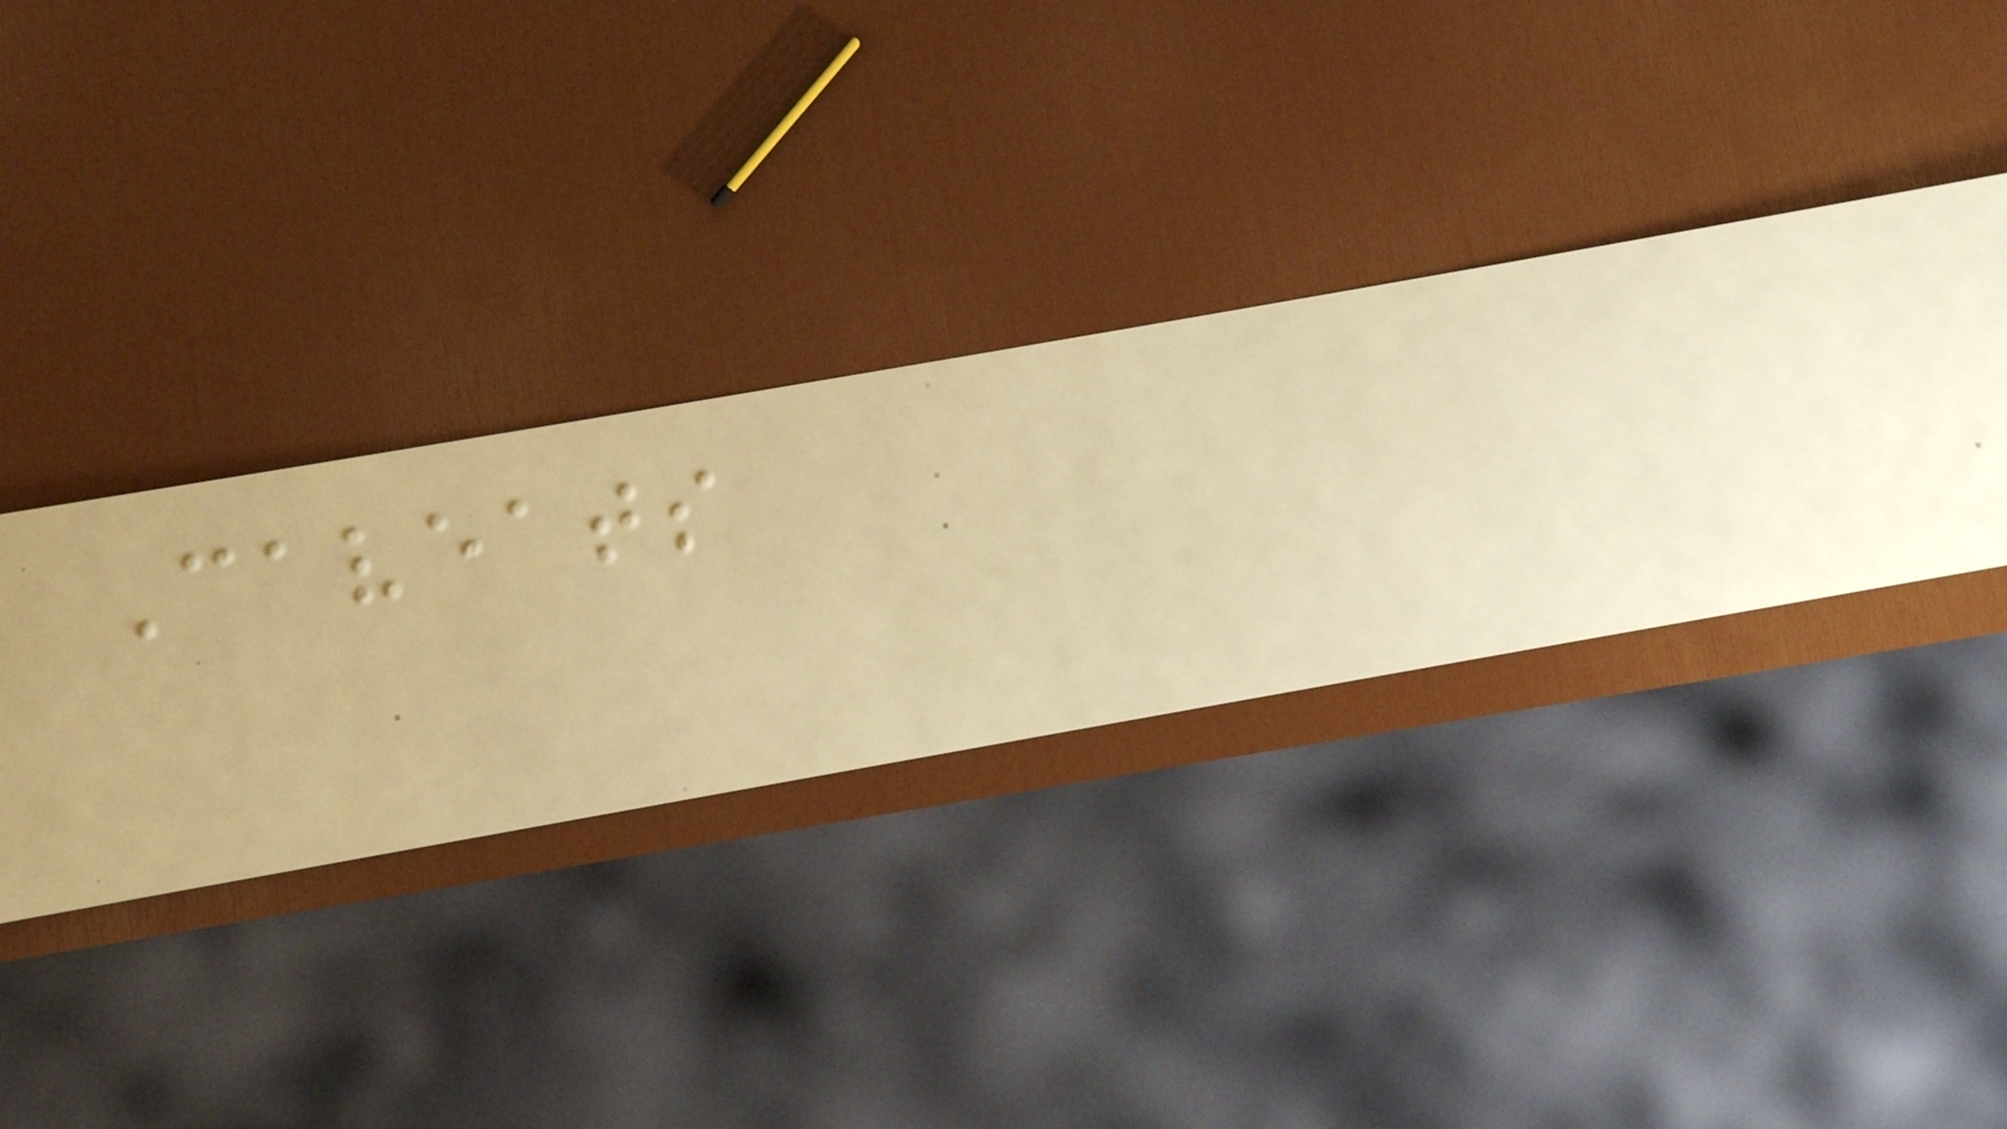Caveats
